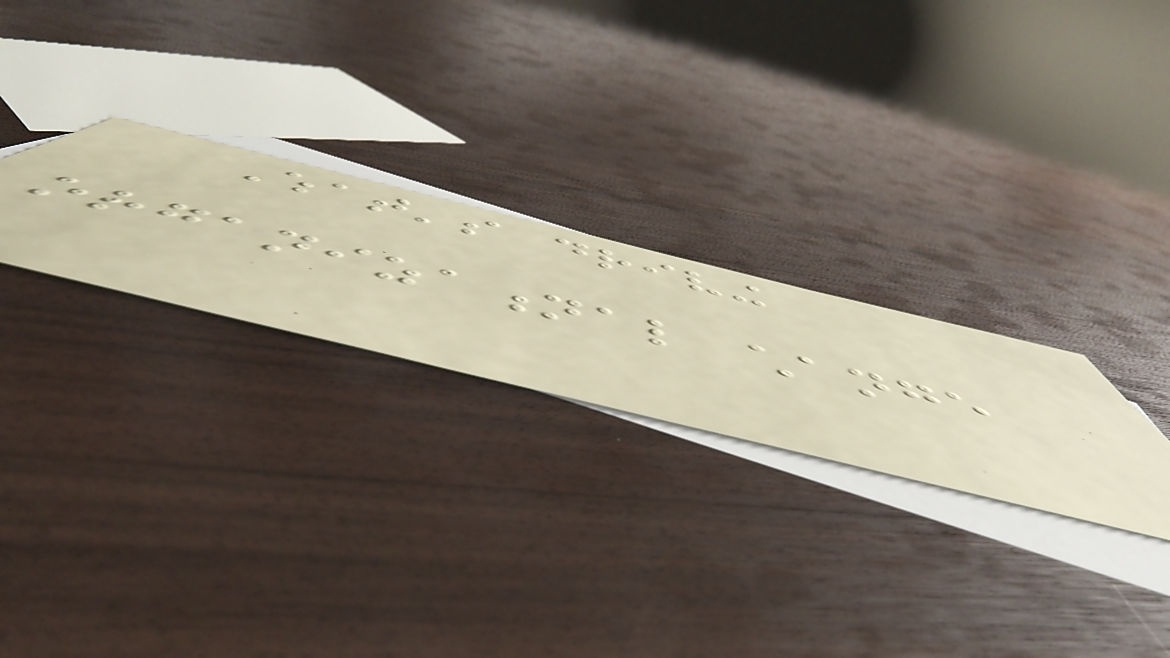What's driving
organizational change
